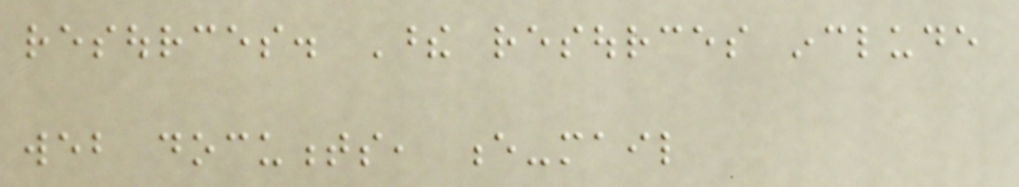resources. These resources include
web documents, e-mail
